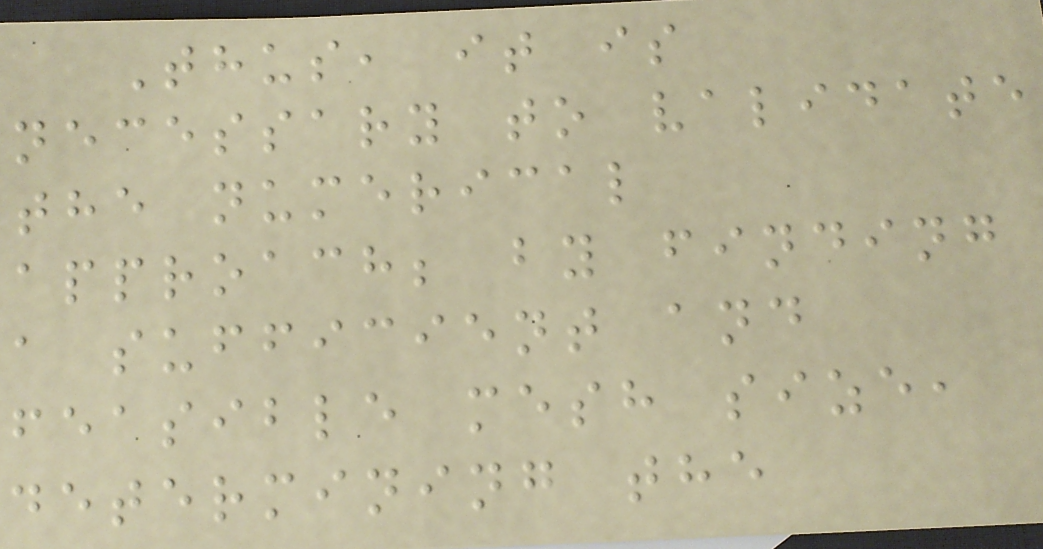Thus, it is
necessary to validate
the numerical
approach; by finding
a sufficient and
feasible mesh size,
determining the
